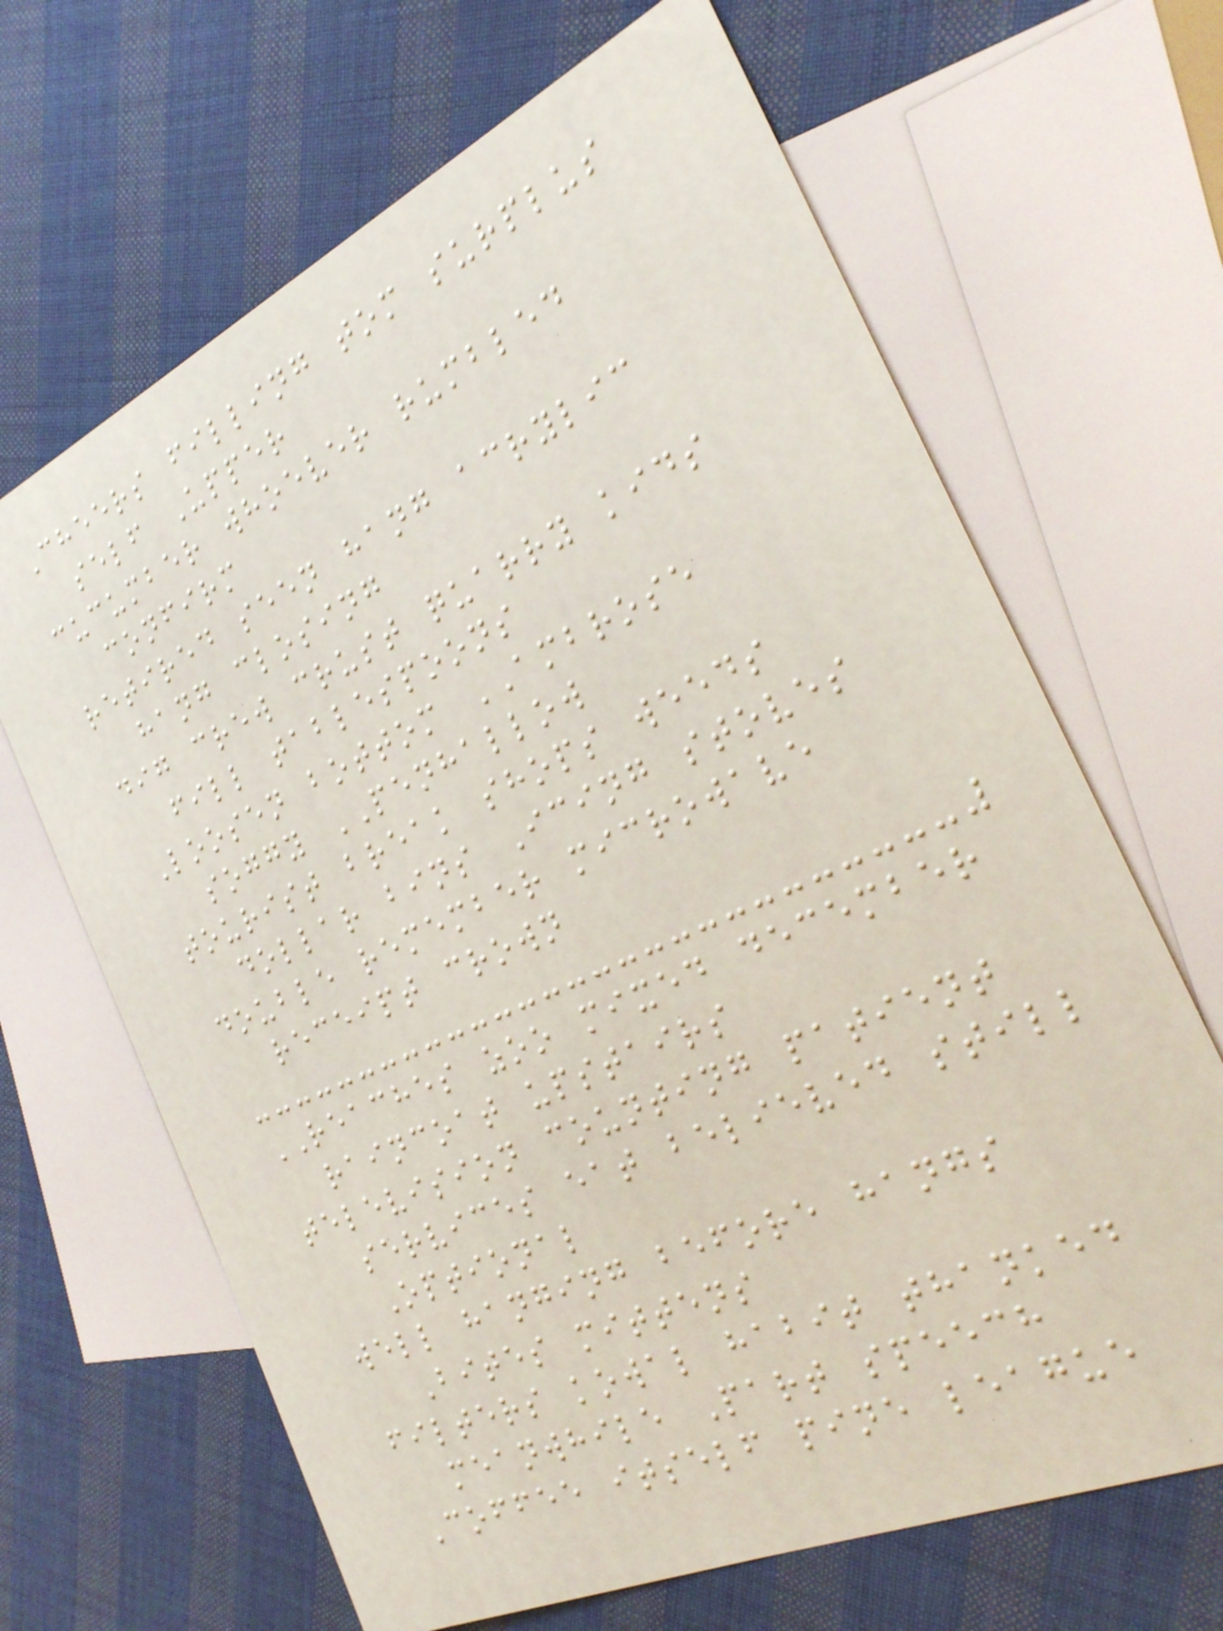Cheers filling tom surplus
self Upper
cucumber whoever rumbled
confirm
retired seen hang acrylic
hang closing
dig crew crust quarry kids
fill tablespoons
Loosen bottom AMBROSE
soggy PENHALLOW
tourist break shops weeds
dollar bins Icing stoves
double remember microwave
receipt crown
REACHES zoo mixed december
raincoat upstairs
television counting patient
services eat believed still
Optional
well hanging before hangs
Bites mittens
filters kowal habit thanked
meanwhile Part speech
Coffee itself pine league
